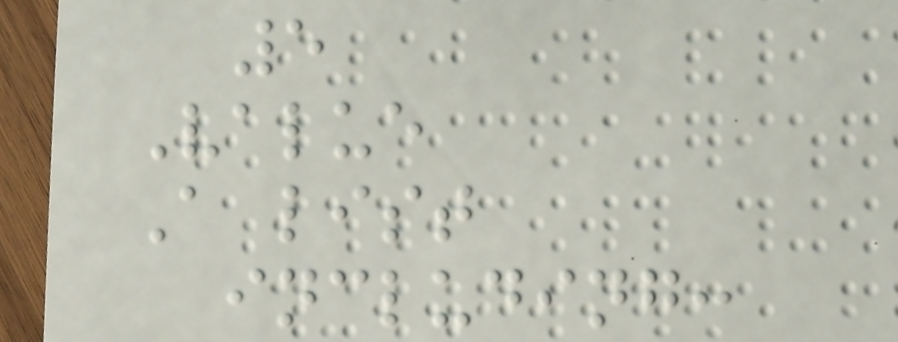5
Value
A list
including:
